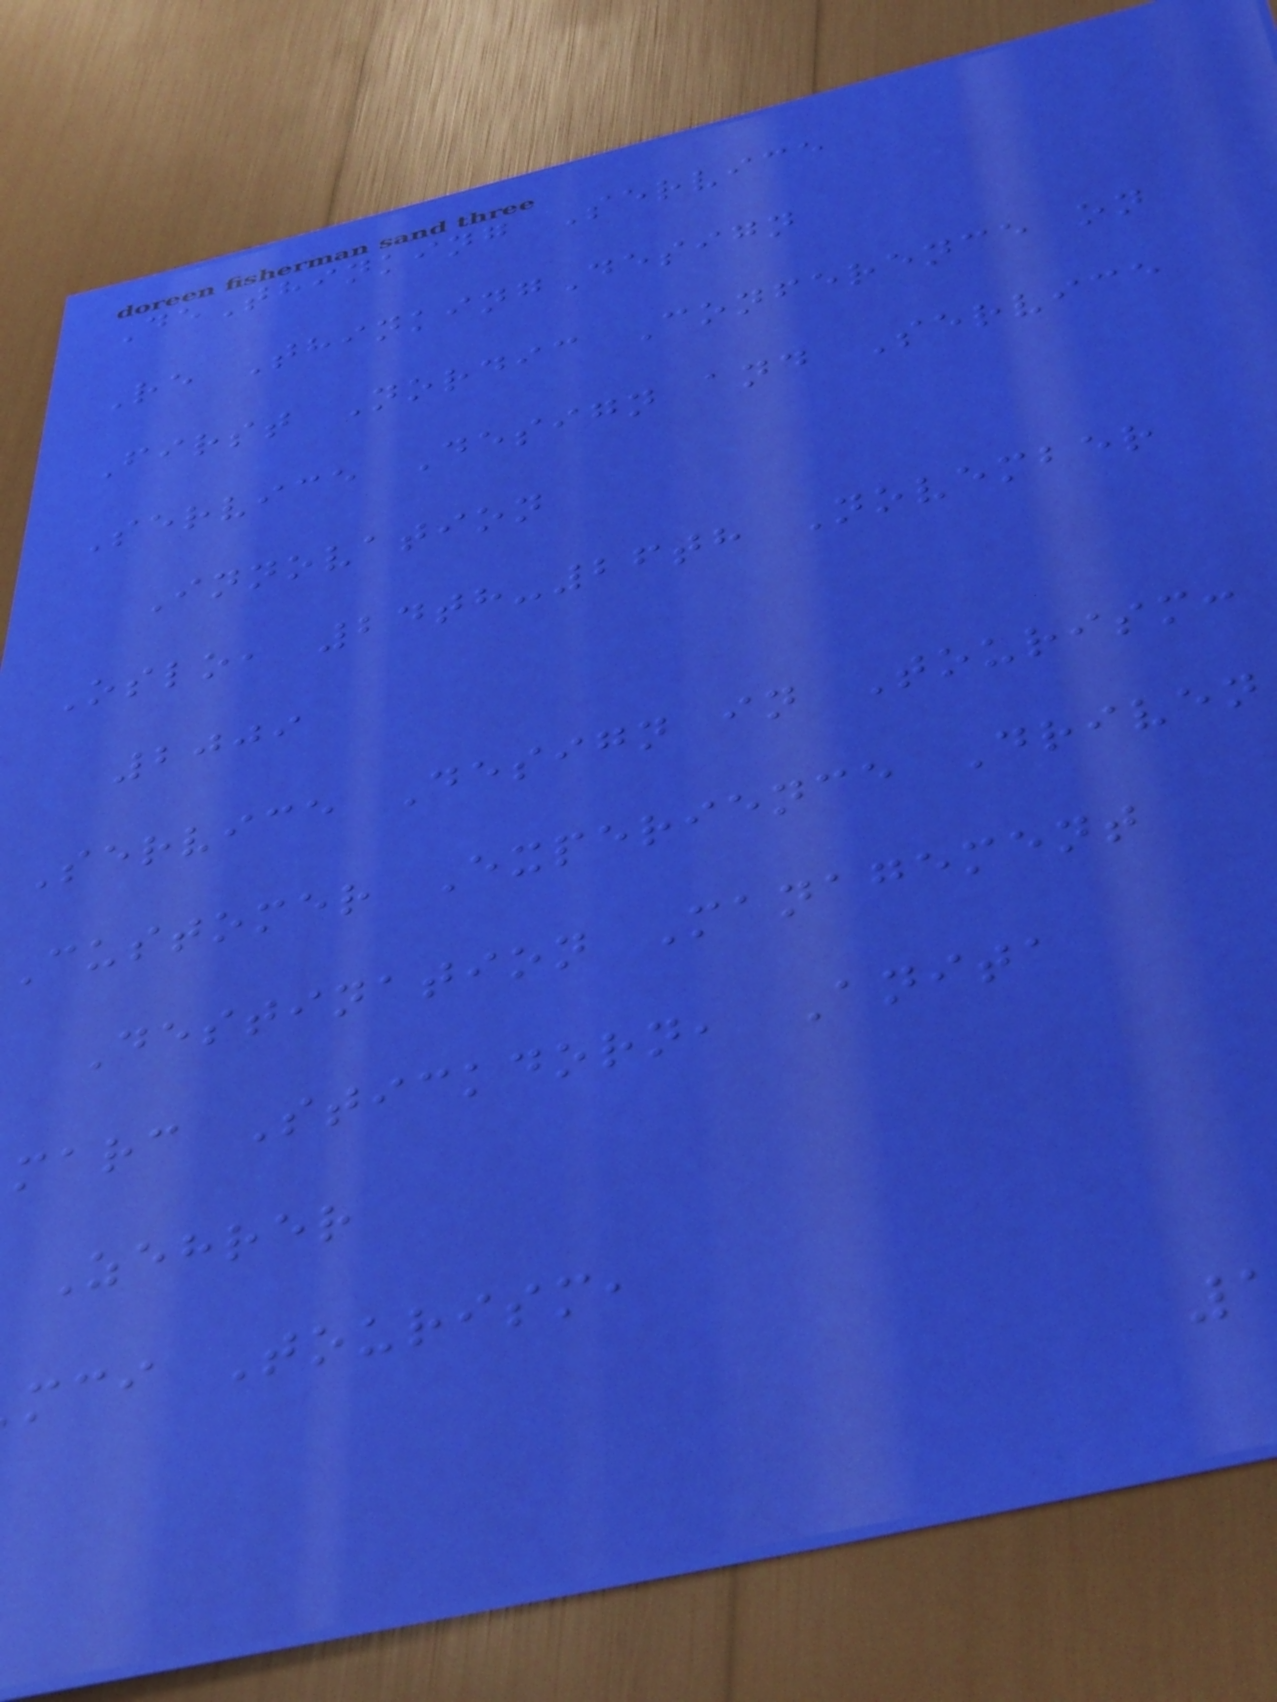DeThinking Service
Re ThinkingDesign
First Nordic Conference on
Service Design and Service
Innovation
Oslo, 24th-26th November
2009
Service Design in Tourism:
Customer Experience Driven
Destination Management
marc Stickdorn, Anita
Zehrer
mci Tourism,
